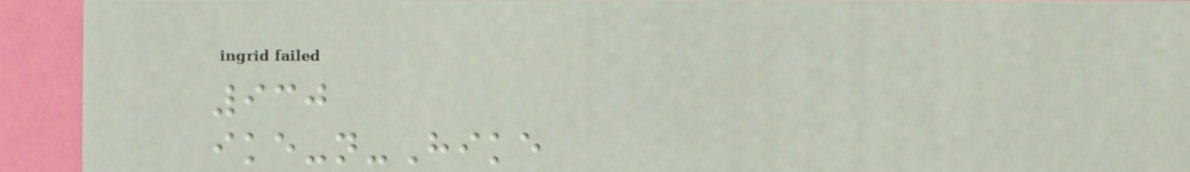930
ike-n-Hike
